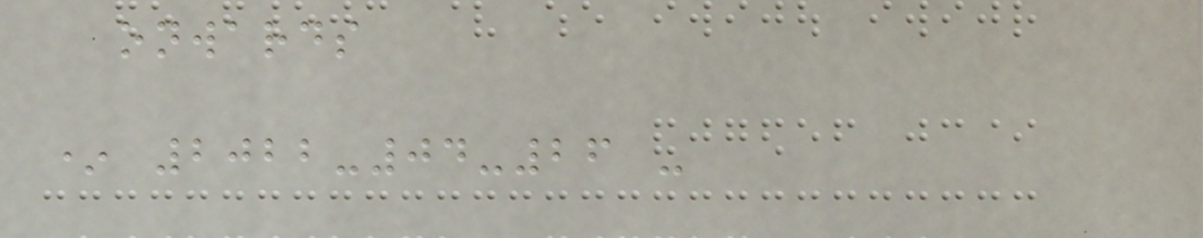onwards
* 2022-04-26 -
